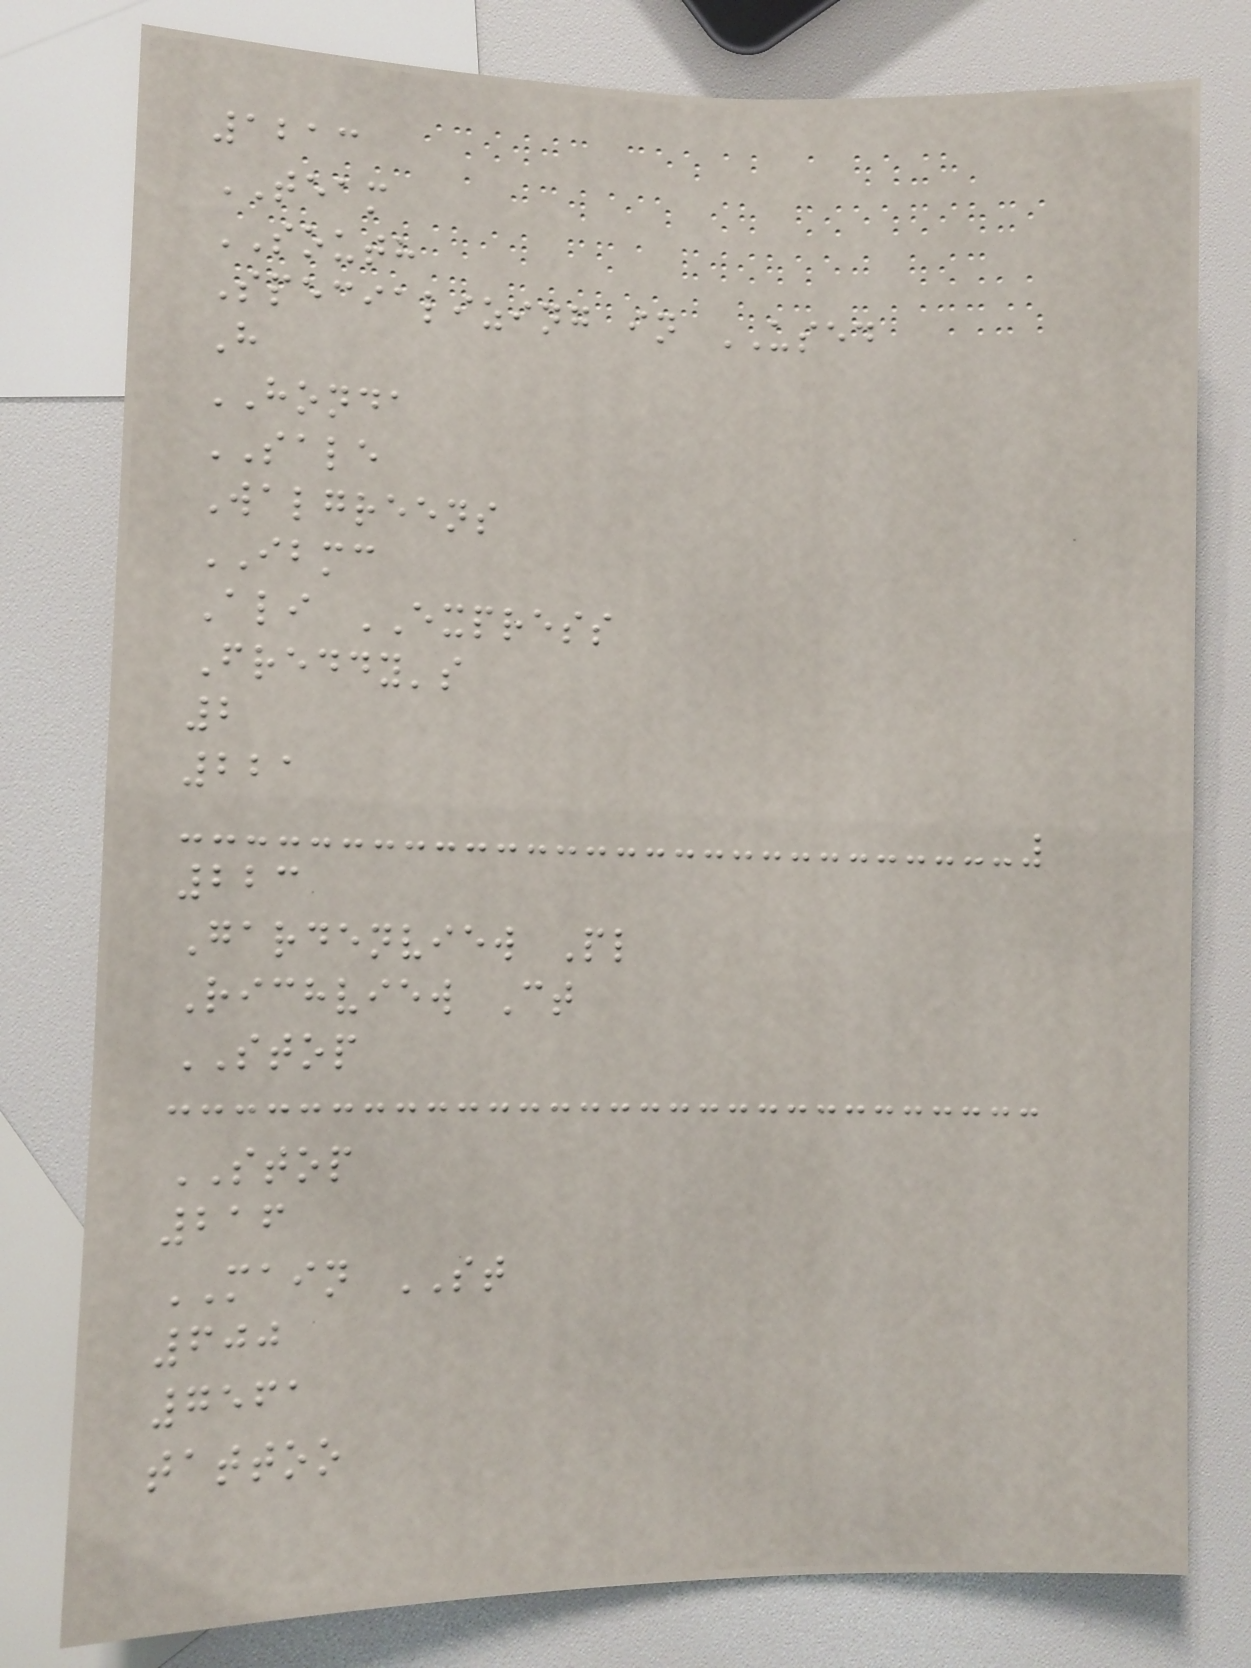1213
TEAM
SOUTH
Specializing in USED
H
HONDA
SALE
Walgreens
IBMC
Ali EXPRESS
Freddy's
2
221
223
Gardenview Pl
Richview Ct
STOP
STOP
216
MAIN ST
600
7561
tattoo
